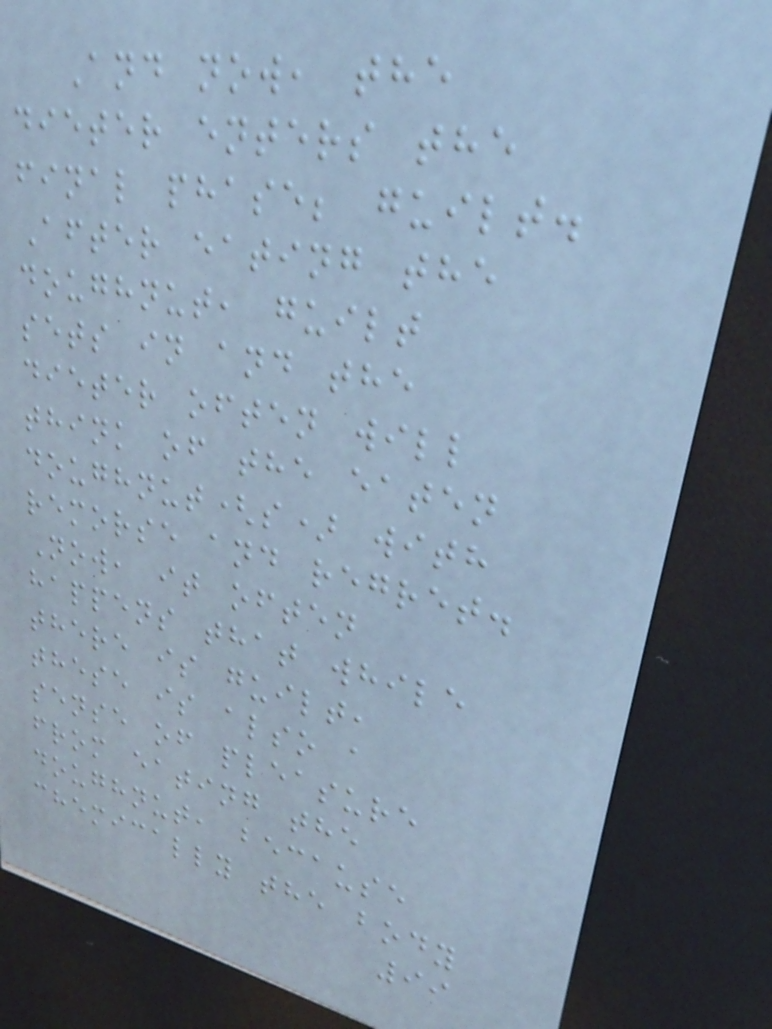And now, the
dieter enters the
final phase; guilt.
After eating the
doughnut, guilt
sets in and the
dieter often will
think of the eaten
doughnut(s) with
remorse and regret.
Now, it often
happens that while
there is guilt,
these is also a
sense of pleasure
from eating the
doughnut, because
chemically the body
99
